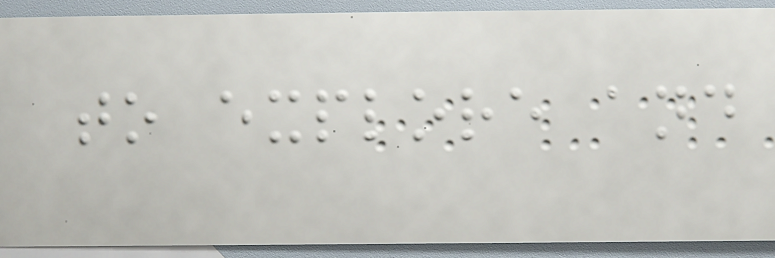to explore and
